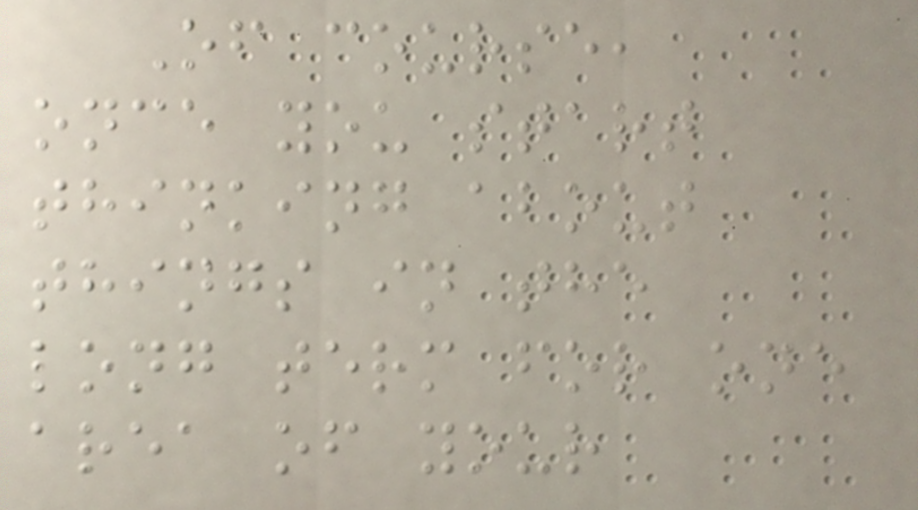Of course,
once you start
thinking about
things in the
long term for one
area of your
